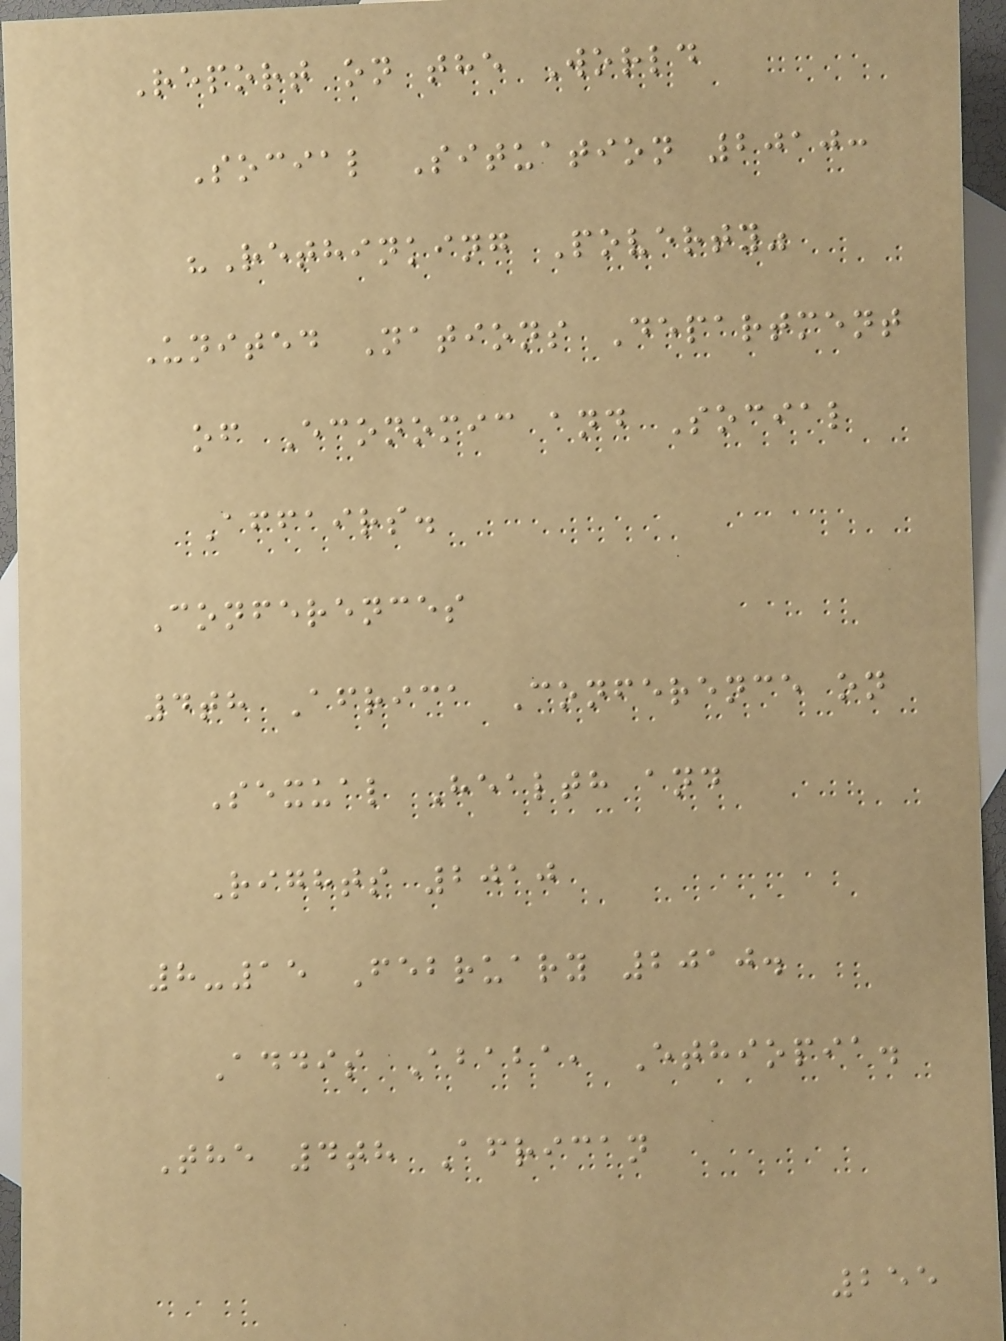Report on the World
Social Situation 2010:
"Rethinking Poverty"
United Nations Department
of Economic and Social
Affairs.
Conferences
4th Africa Conference on
Sexual Health and
Rights 2010
8-15 February 2010.
Addis Ababa, Ethiopia.
The 4th African
255
